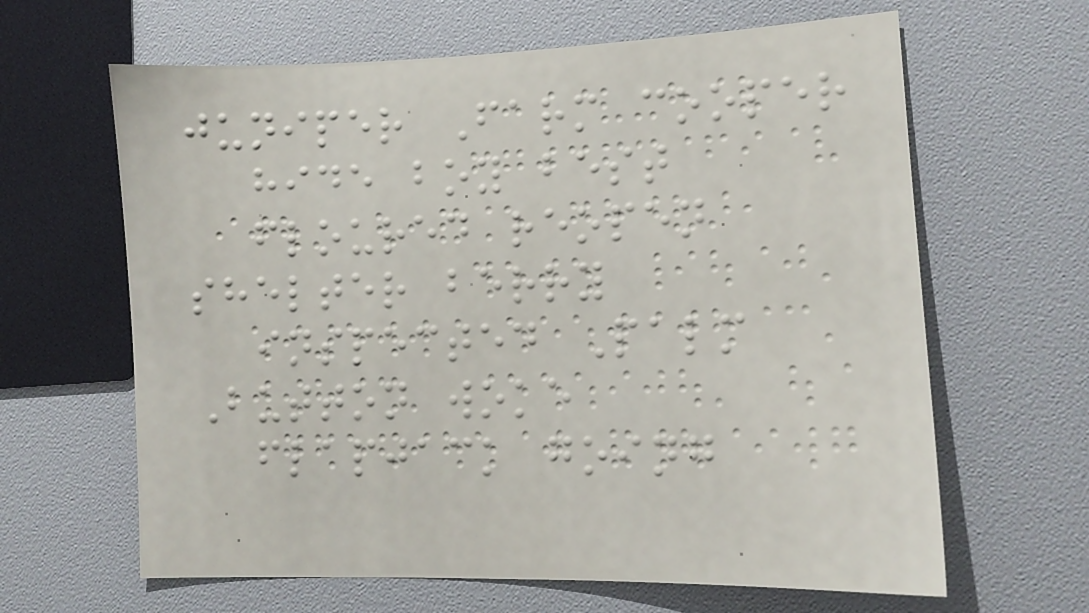juniper Farm cooper
hide boy best
floured reopen
shelter berry
inspected Palm
Button woke
flapjack going
